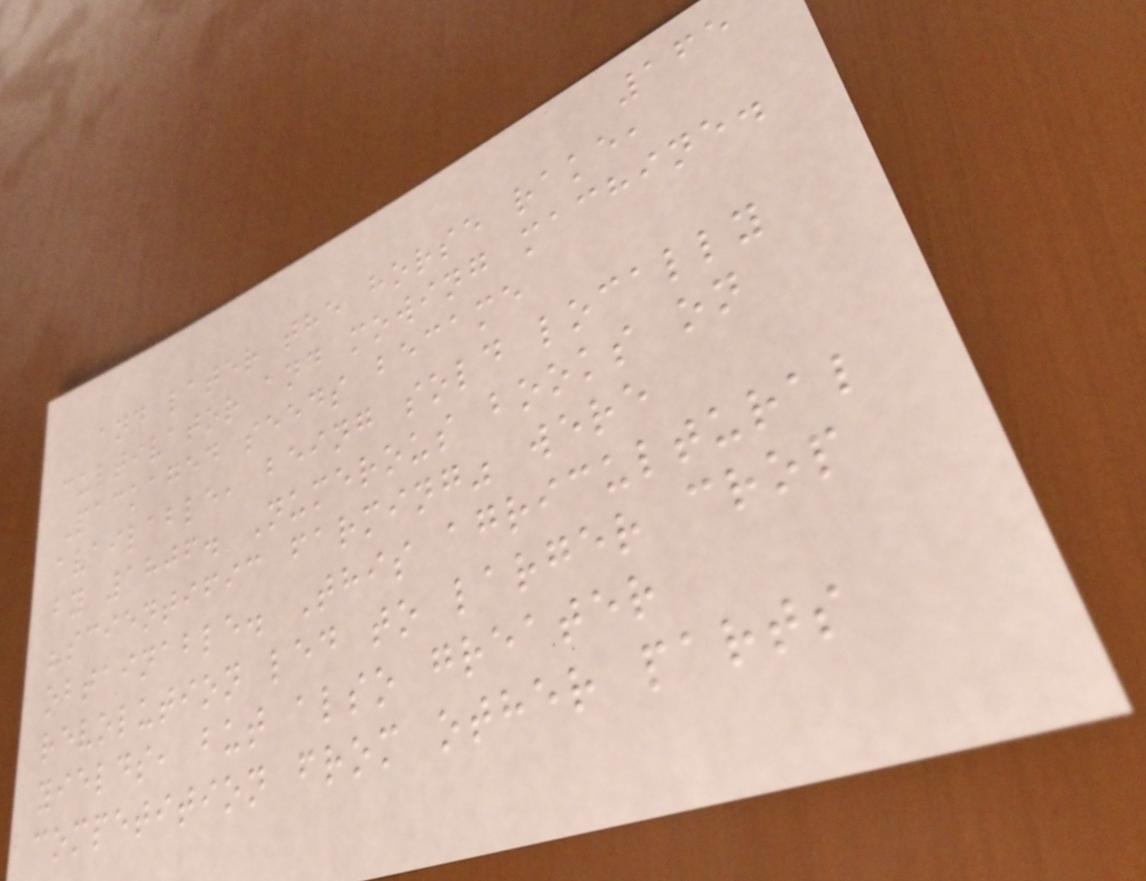165
and later the horse rake,
cultivator and mowing machine.
Packaged seeds became
available, being sold locally
by 1806. Numerous books on
"scientific farming" were
obtainable. This agricultural
revolution led to larger crop
yields, but also greater
competition from other parts
